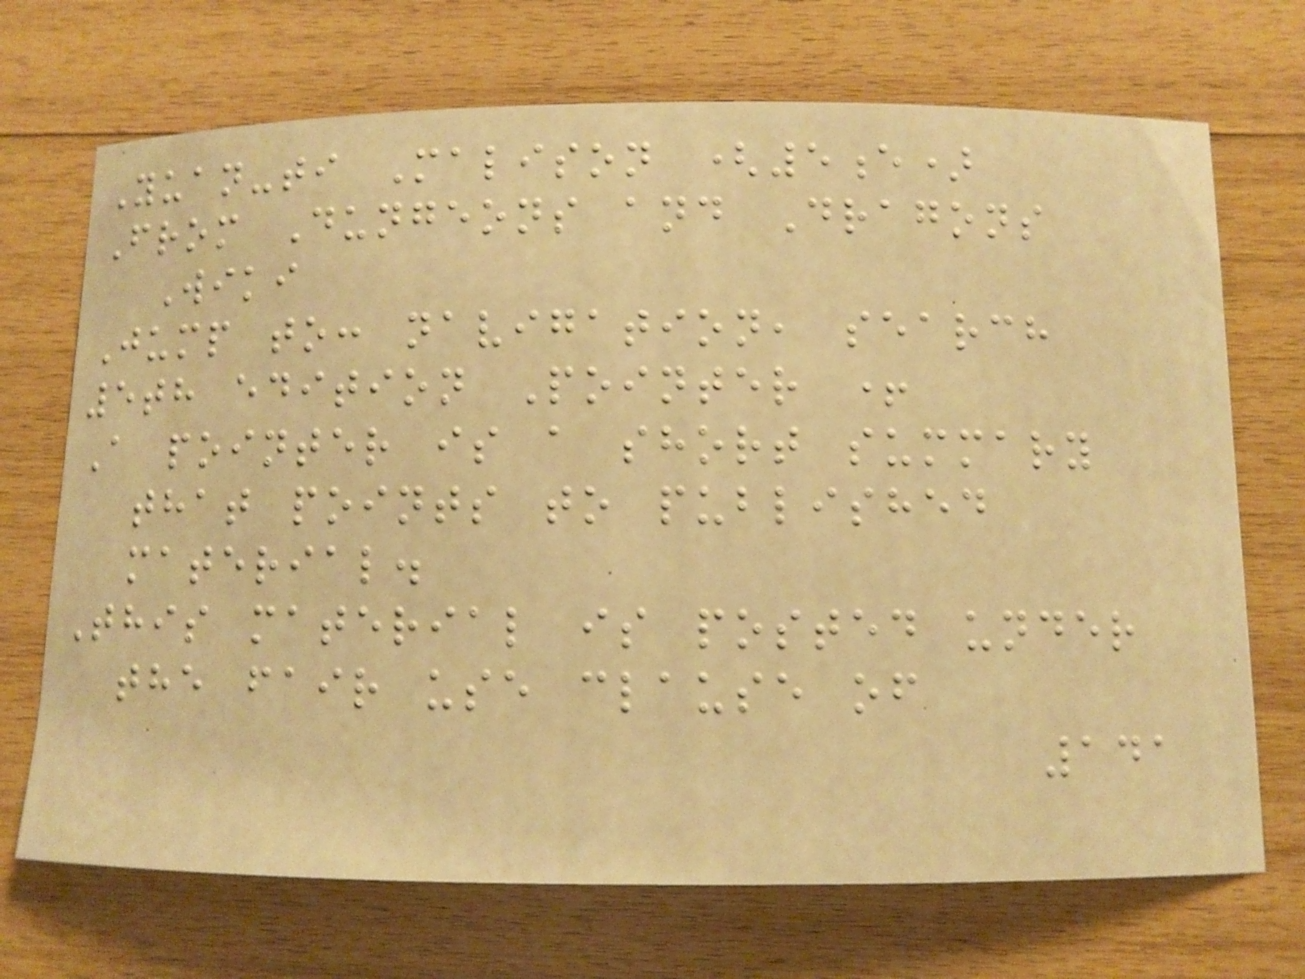Yuan-ti Malison (5e)
From Dungeons and Dragons
Wiki
Jump to: navigation, search
5th edition Pointer +
A pointer is a short summary
that points to published
material.
This material is posted under
the fair use clause of
141
